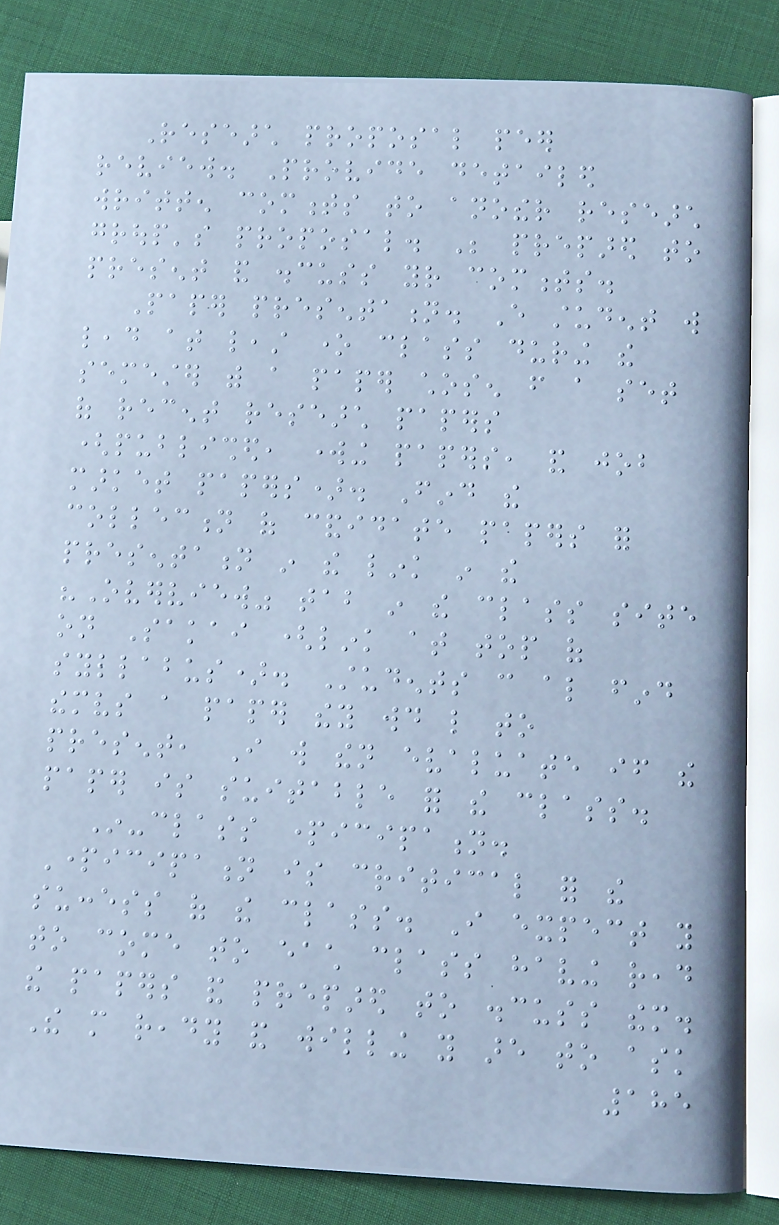Research proposal peer
review. Provide detailed
written comments to another research
group's proposal. Be prepared to
present and discuss your comments.
Paper presentation. Every student will
lead at least one class during the
semester with a paper chosen from a set
of recent research papers
(published, working papers, and job
market papers). Find the
collection of candidate papers for
presentation in the link in the
"Overview" tab in the class site
on Sakai (link at top of
syllabus). Students can also find
themselves a paper they would like to
present, I will then evaluate if the
paper is suitable for the class.
In-class participation.
Participation is critical for the
success of the class. I expect you
to come to each class having read
the papers and prepared to discuss them.
The more ready and willing you are to ask
185
